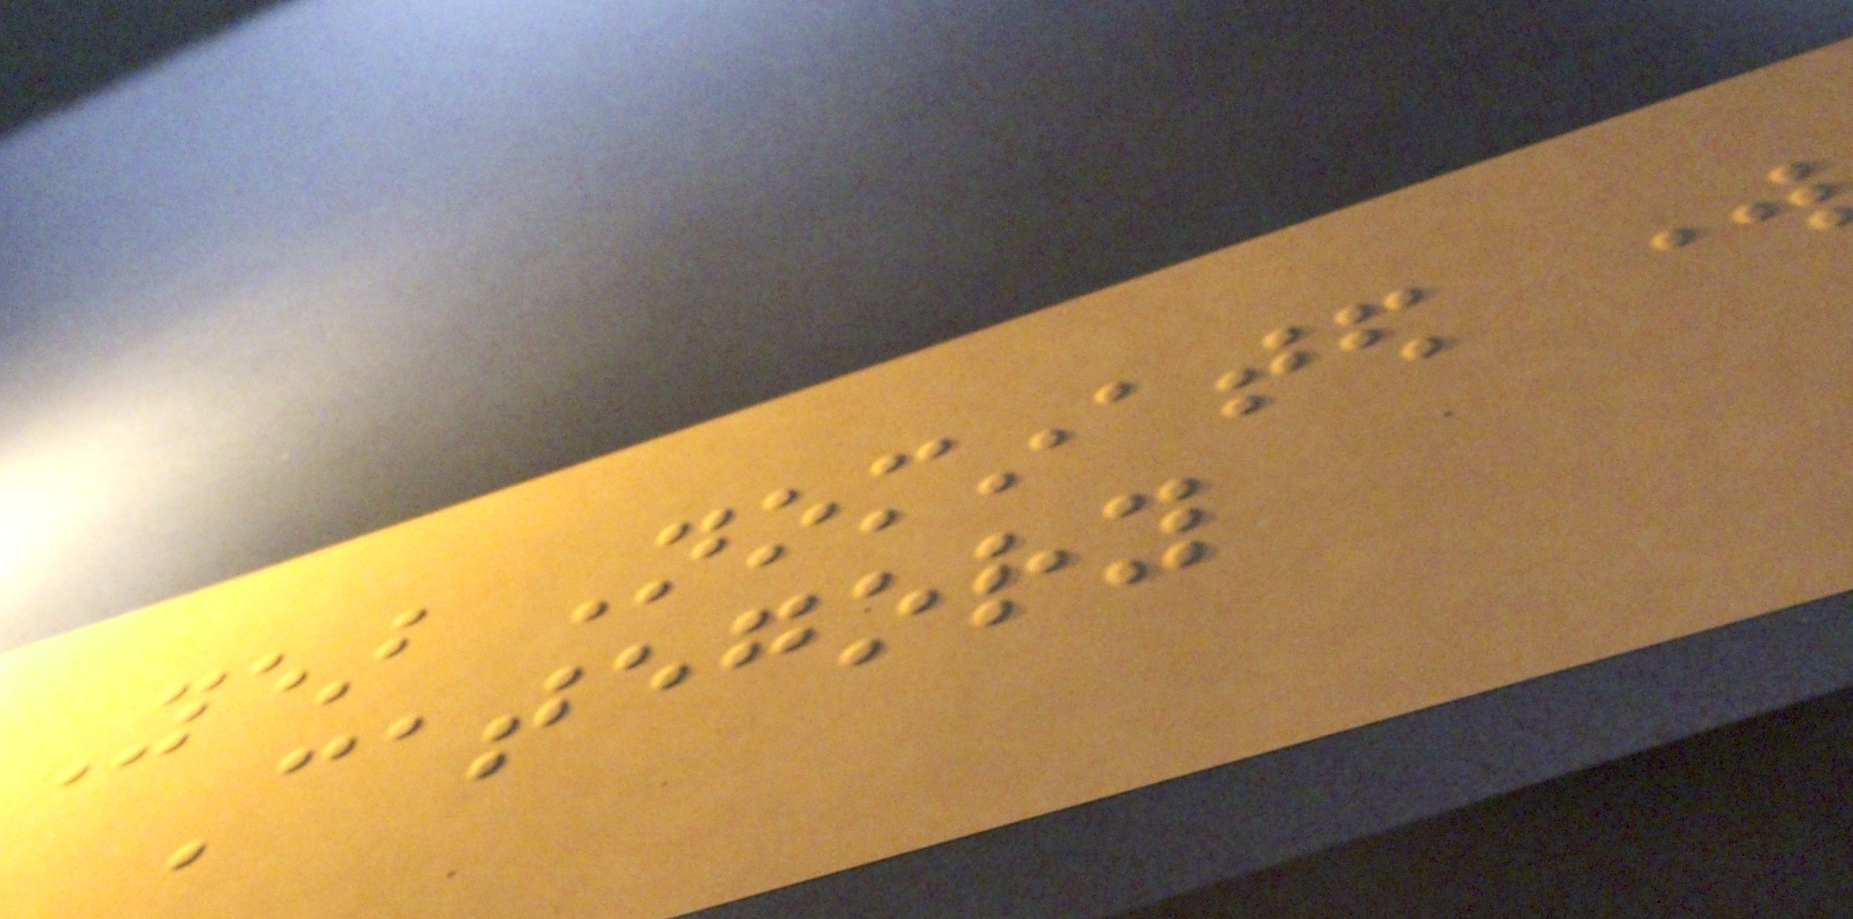Year Nominated work
Category
